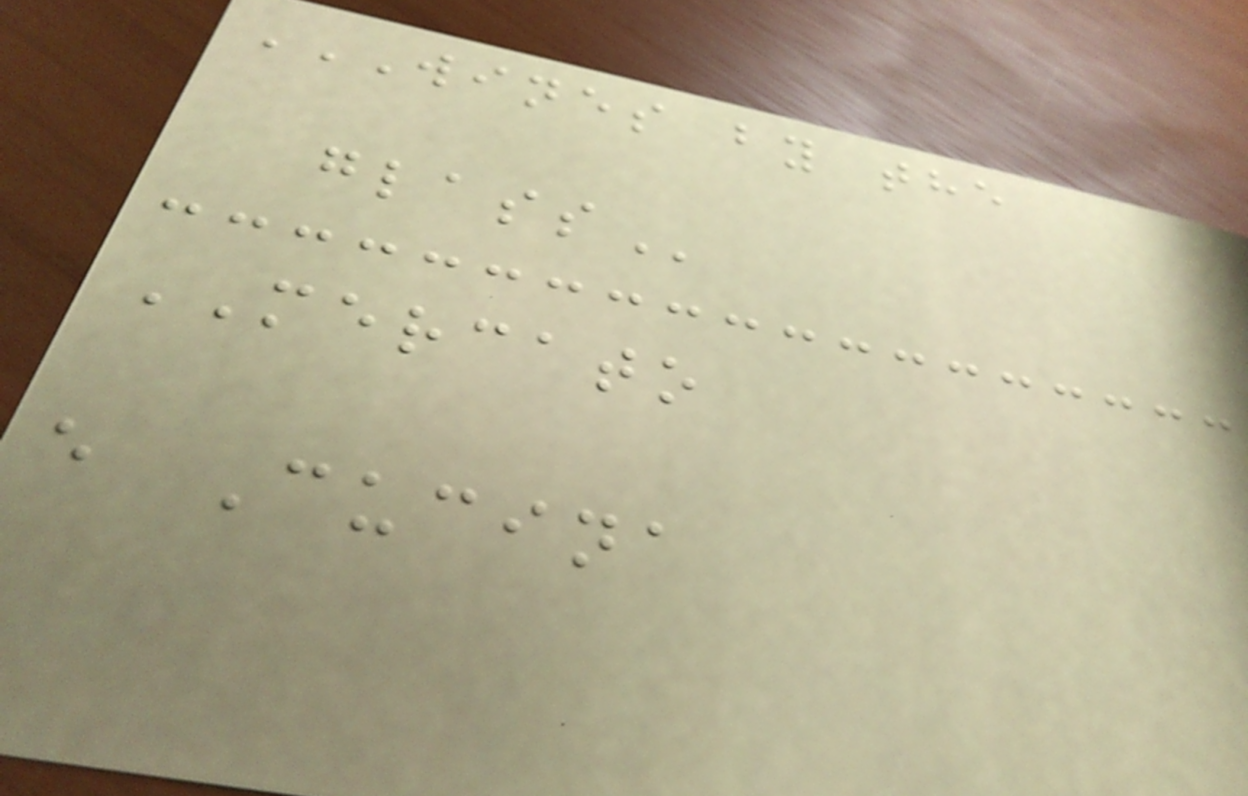WINES BY THE
GLASS
MERCATO
e Cucina
